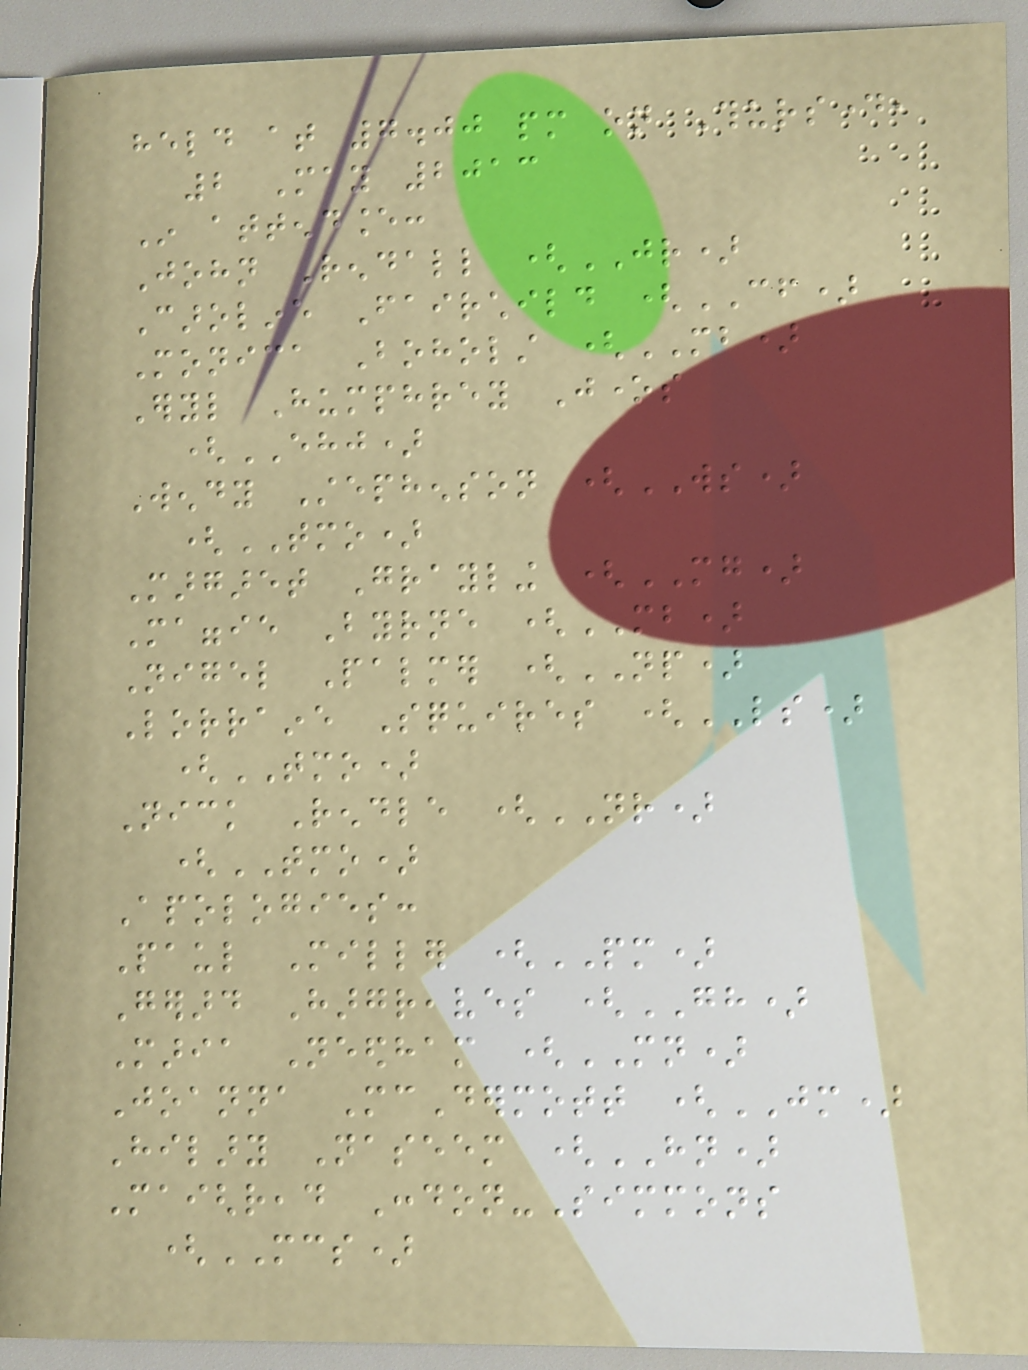held at 7.00 pm on Thursday,
2 May 2013
In attendance:
John Rendall (JR)
Caroline Fairchild (CF)
Monica Boholst (MB)
Eryl Humphrey Jones
(EHJ)
Wendy Stephenson (WS)
(TMO)
Margaret Grayling (MG)
Maggie Byrne (MB)
Nigel Palmer (NP)
Lorraine Squires (LS)
(TMO)
Nick Rendle (NR)
(TMO)
Apologies:
Paul Miller (PM)
Gerard Hargreaves (GH)
Maria Needham (MN)
Joanna McDermott (JM)
Hilary Naseem (HN)
Maighread Condon-Simmons
(MCS)
